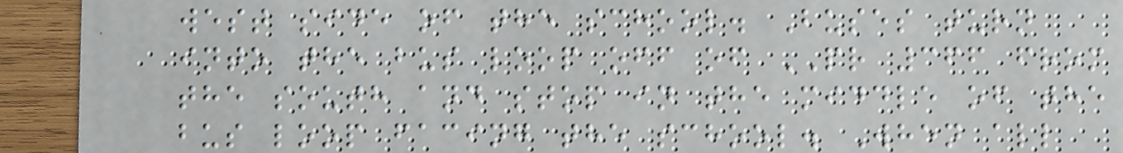west side of the school. Buses turn
into the bus loop off of PR 366 from
the south and stop in the middle of the
bus loop facing the school. When all
